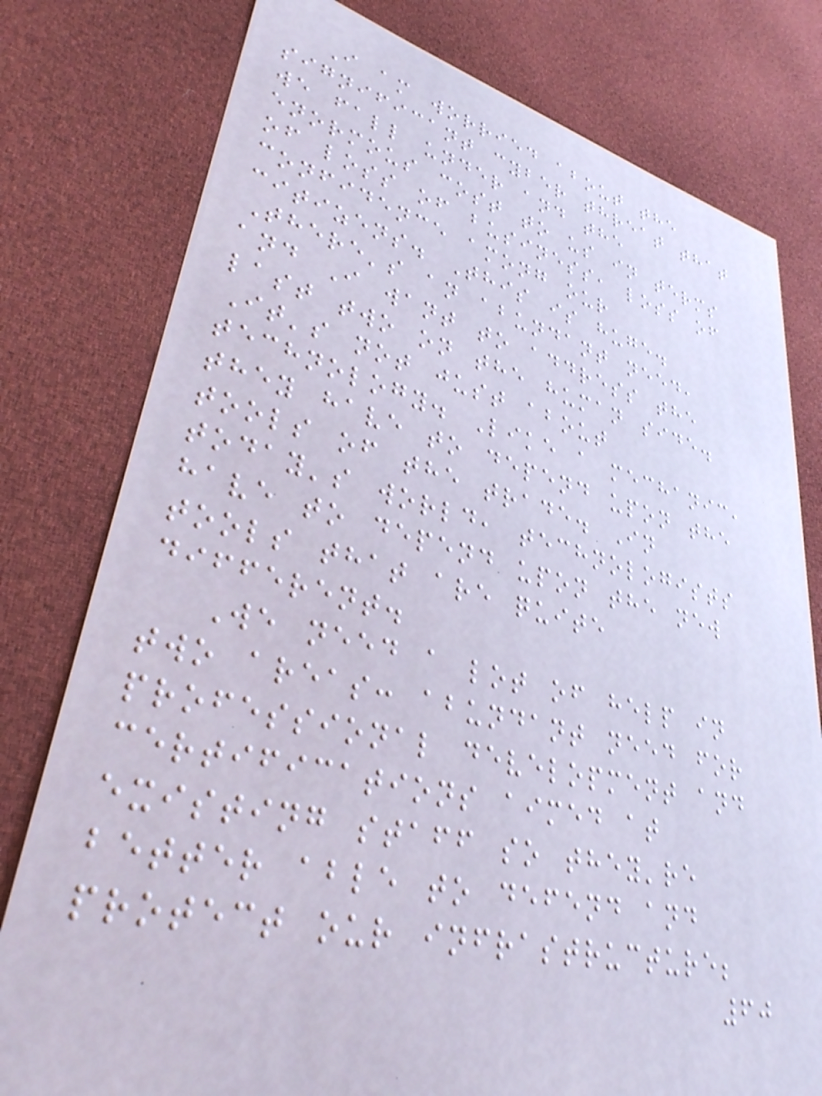I am worried about the
significant cyber threat that
we fall under and the
enormous cost to us in terms
of loss of business, loss of
confidence among our
citizens. This is huge.
There's an abundant need,
and I want to address the
last two on the human side.
It's not just about
technology. Like a mechanic,
they have to depend upon the
tools of the trade. In
today's world, technologists
have to depend upon the new
tools that are quite
different.
We need a lot of help in
two areas: abundant need for
professional development and
certifications aimed at
existing staff so they're
better able to defend and
protect our infrastructure;
60
